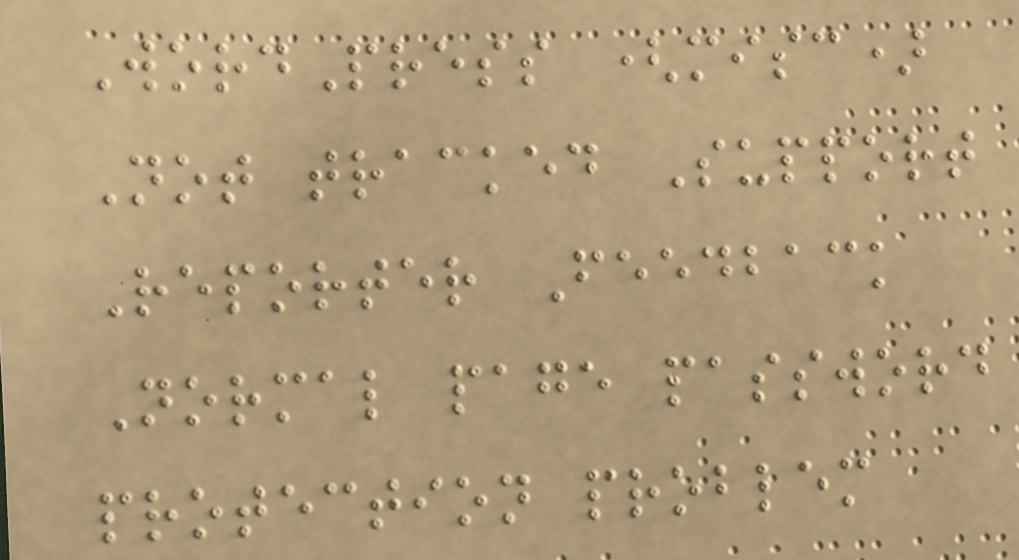WordPress (misc)
Not tracked Support
Reporter Feedback
Normal page password
protection problem
